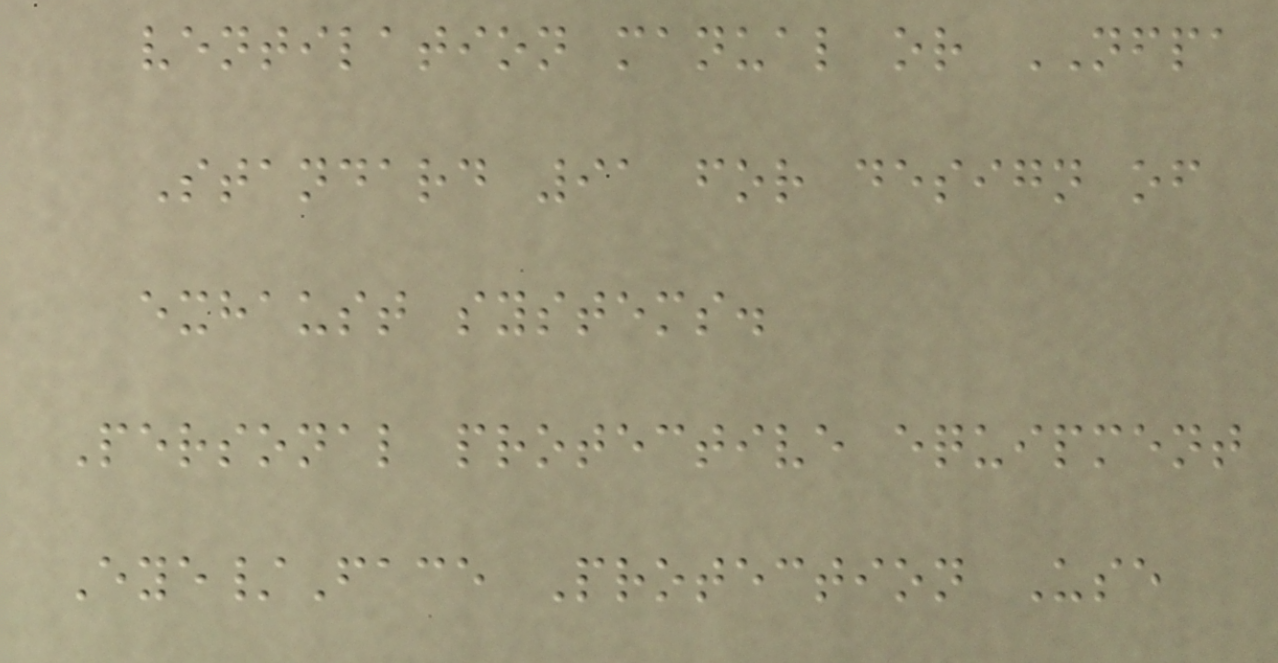ventilation manual or NFPA
Standard 91 for design of
exhaust systems.
Personal protective equipment
Eye/Face Protection Use
